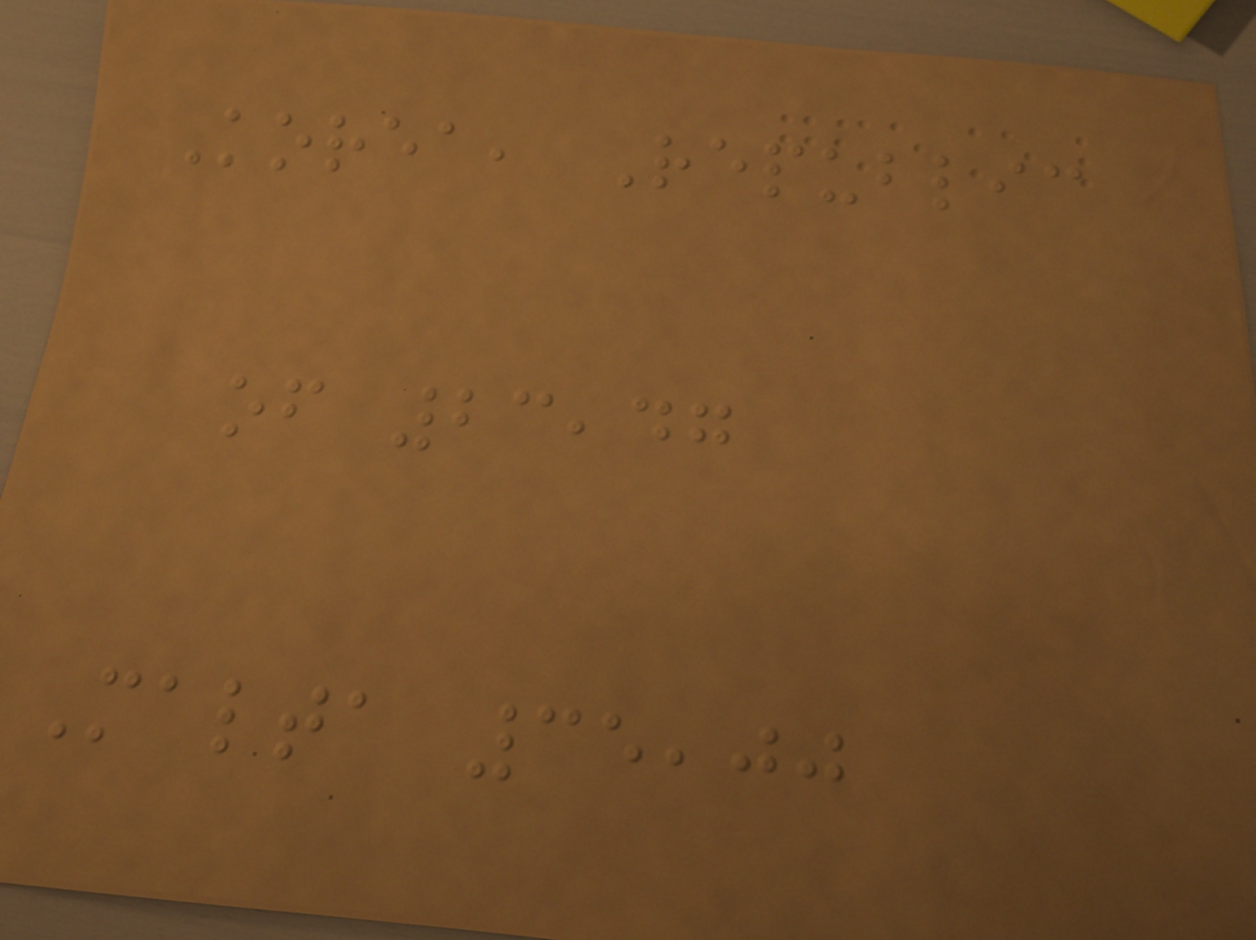Korea, Republic
of 23,47
Malta 35,00
